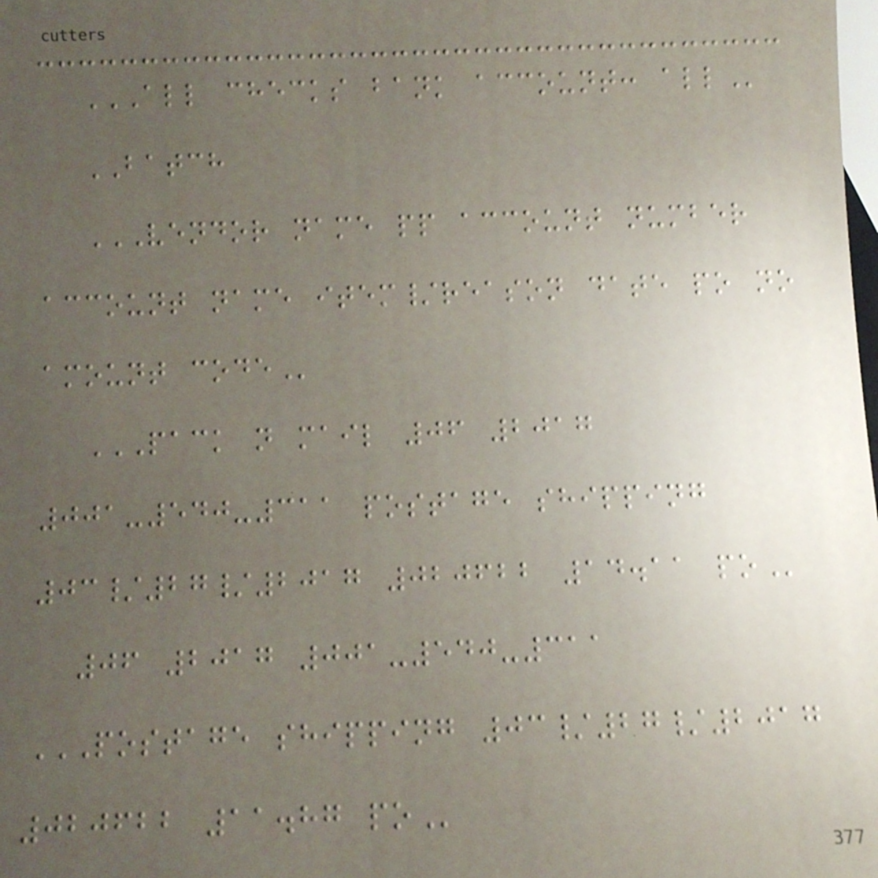ALL CHECKS BANK ACCOUNT: ALL
BATCH
VENDOR NAME PP ACCOUNT NUMBER
ACCOUNT NAME ITEM/REASON DATE PO NO
AMOUNT CODE
PACK N MAIL 06 2017
001-540-311 POSTAGE SHIPPING
03/27/2017 020622 14.11 PO
06 2017 001-540-311
POSTAGE SHIPPING 03/27/2017
020622 11.87 PO
